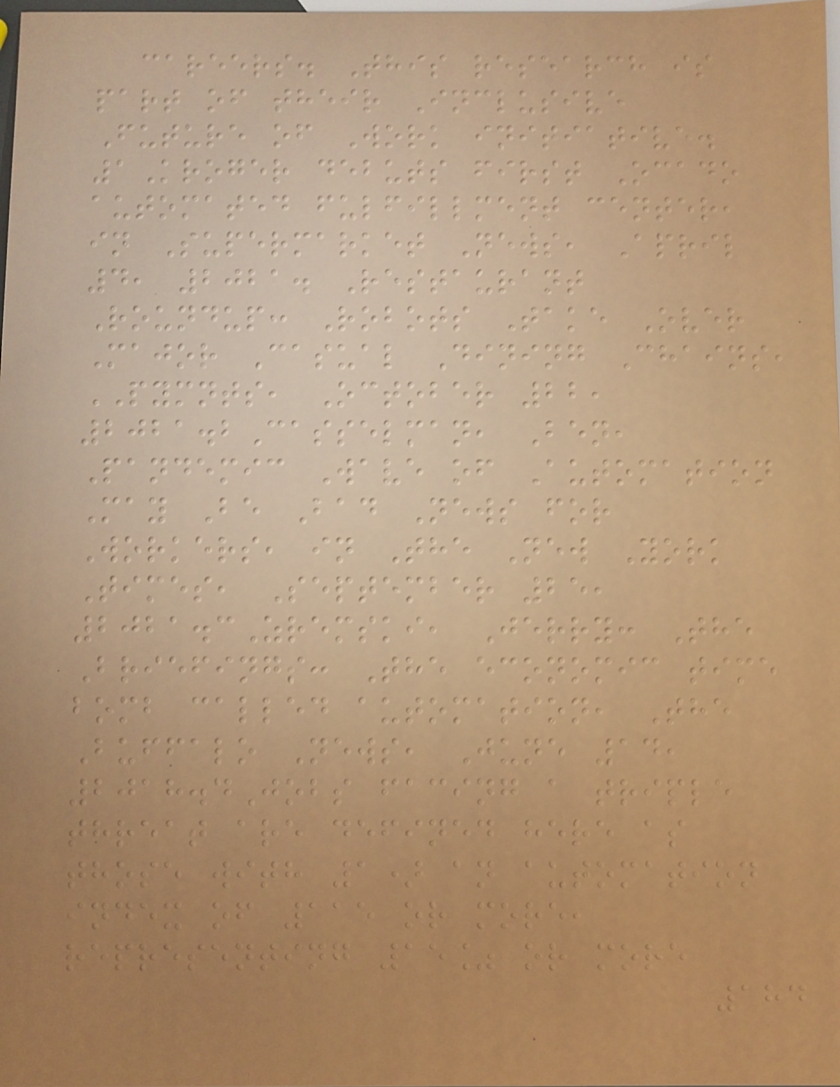careers. This research is
part of their Inclusive
Future of Work initiative.
1Kroger debuts first Ocado
automated fulfillment center,
in Supermarket News, April
4, 2021. Restaurant
Roundup: Robots Take Over
Major Casual Dining Chains,
PYMNTS, October 22,
2021.2Casselman, Ben,
Pandemic Wave of Automation
May Be Bad News for
Workers, in The New York
Times, September 25,
2021.3Zremski, Jerry: The
Briefings: The economic time
bomb called automation, The
Buffalo News, June 14,
2018.4Jobs facing a triple
threat are defined here as
those with 1) an automation
index of 115 or more,
representing 15% or more
184
